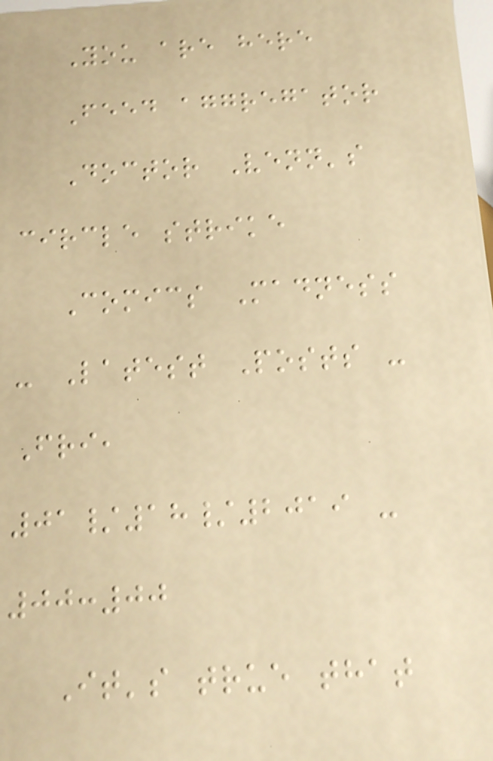You are here
Feed aggregator
Doctor Venn's
circle strike
Comics Madness
- Latest Posts -
Fri,
01/18/2019 -
00:00
It's true that
